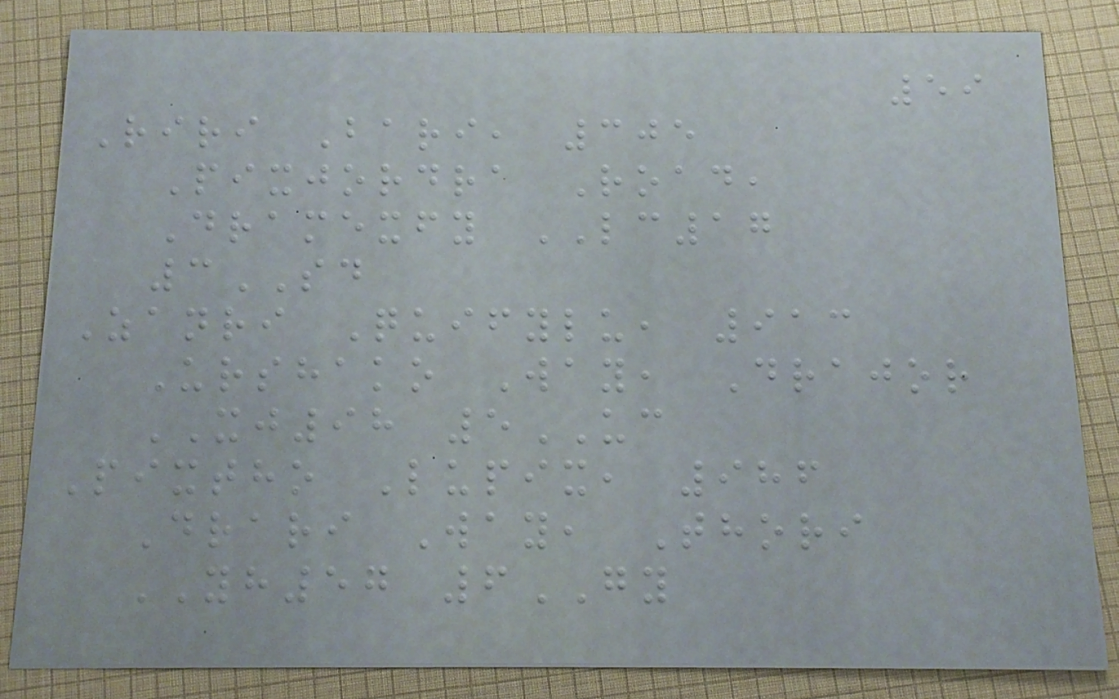59
Riri Bari, 305
Pixjordra Road,
Dramexfy LC17
3SD
Zanri Quifylu, 913
Urshako Way, Drajor
XJ98 5UC
Pixtho Lupix, 986
Drari Way, Thori
YH57 6GY
